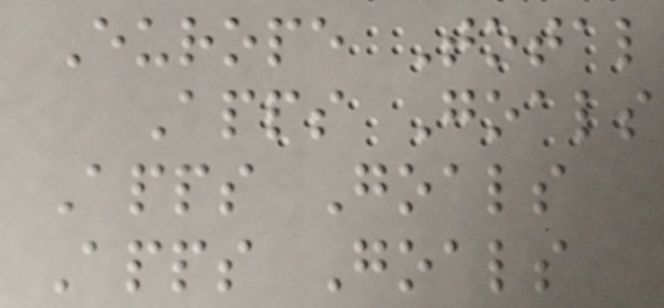Europe Total
Apps Goals
Apps Goals
Apps Goals
